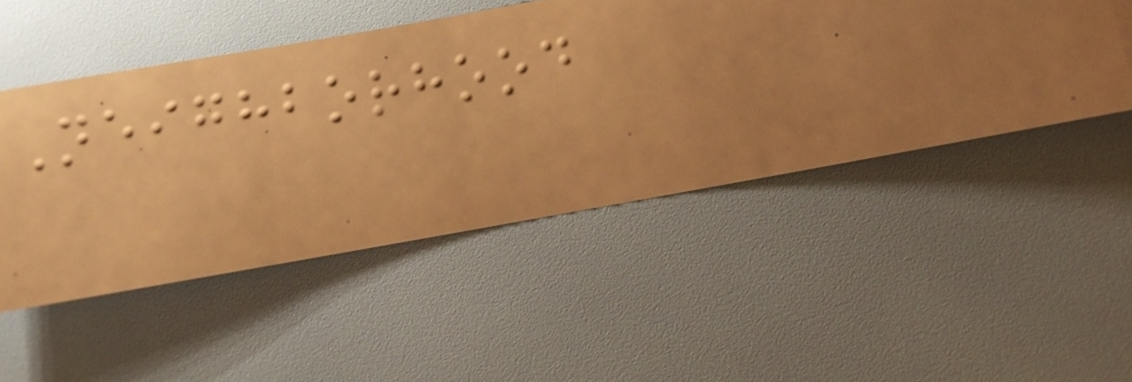Neighborhood
